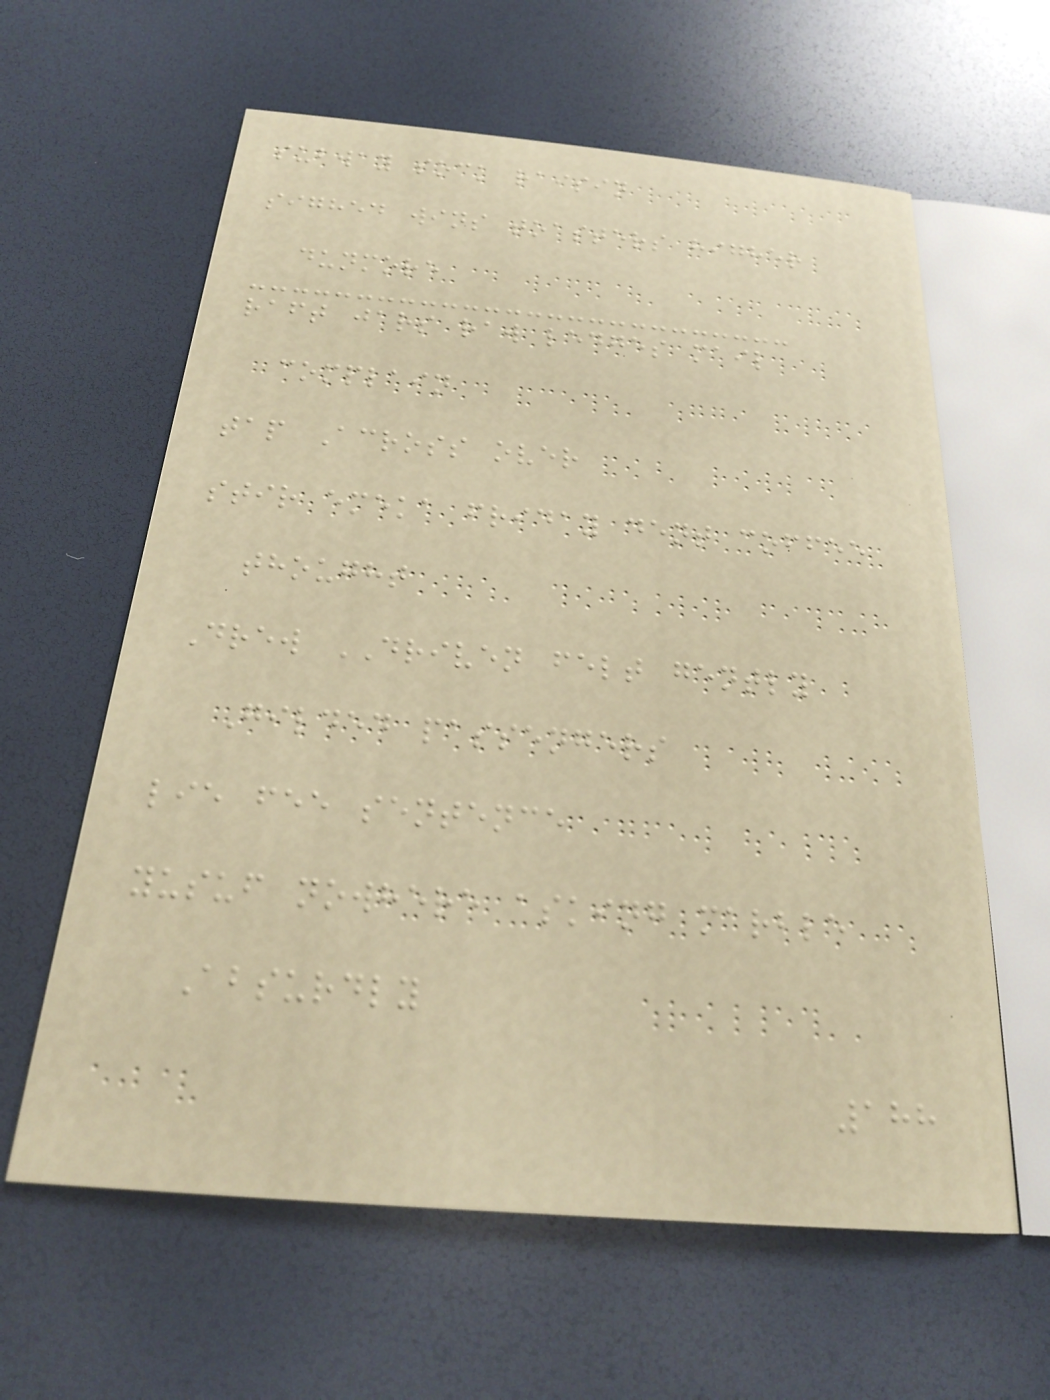subway sock raisin
sighed wins toasters higher
dunmore
raft jars raw ledges mail
complain
tap Across over
stir emeka friday dent coffee
thought
Drew DRIVEN felt gently
Gilded passengers
lie fee sentence
yusuf nowhere asking marble
Absurdly
188
